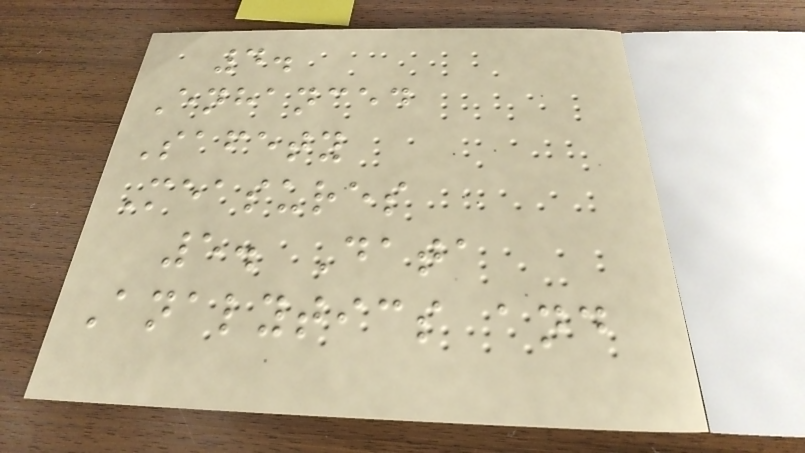4.
Enhanced
Safety
Measures
5. Data
Analytics and
